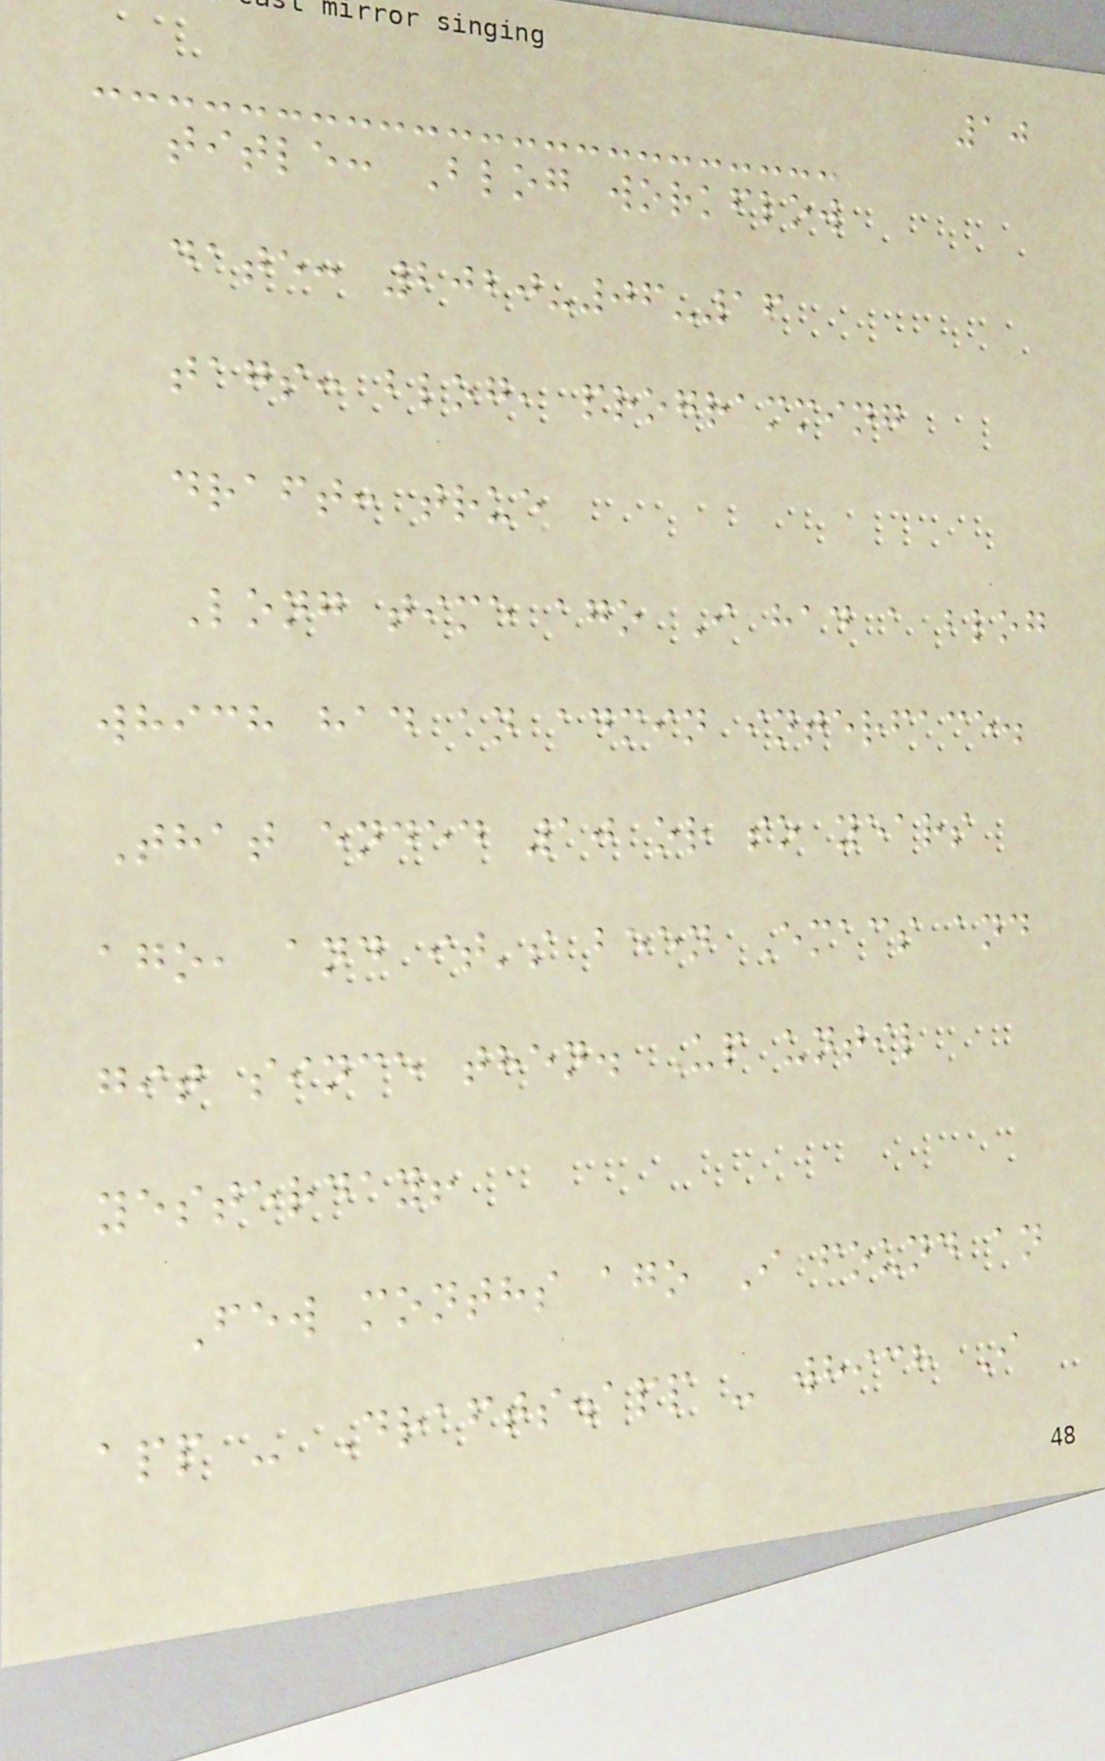10
title: Blog workflow
date: 2020-06-16
tags: blog, programming
draft: true
Long time ago I had a blog
which had an admin interface.
That ended 10 or so years
ago, and it's been Emacs and
git since then. Up until
yesterday!
Few months ago I found an
app - Drafts.app - which I
